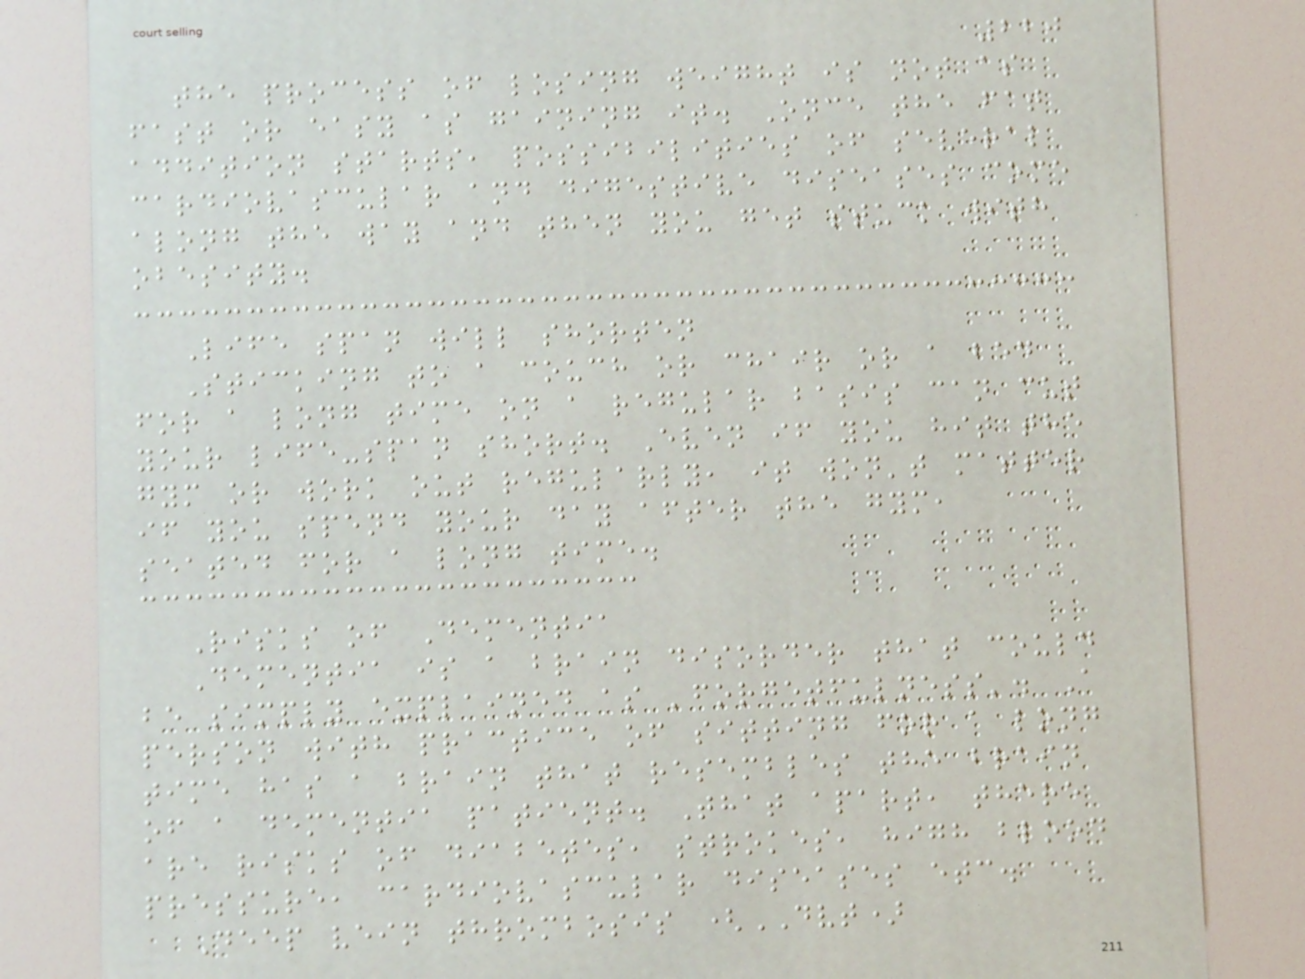220
the process of losing weight is not as
fast or easy as gaining it. Once the fat
addition starts, possibilities of several
cardiovascular and digestive diseases come
along the way and then you get stuck with
obesity.
Life span will shorten
Sticking to a couch or chair or a bed
for a long time on a regular basis can cut
your life-span short. Even if you hit the
gym or work out regularly, it won't matter
if you spend your day after the gym,
seated for a long time.
Risks of Dementia
Dementia is a brain disorder that could
be simply explained as 'forgetfulness'. A
person with practice of sitting for a long
time has a brain that resembles the brain
of a dementia patient. That apart, there
are risks of diabetes, strokes, high blood
pressure, cardiovascular diseases etc.
Deep vein thrombosis (DVT)
